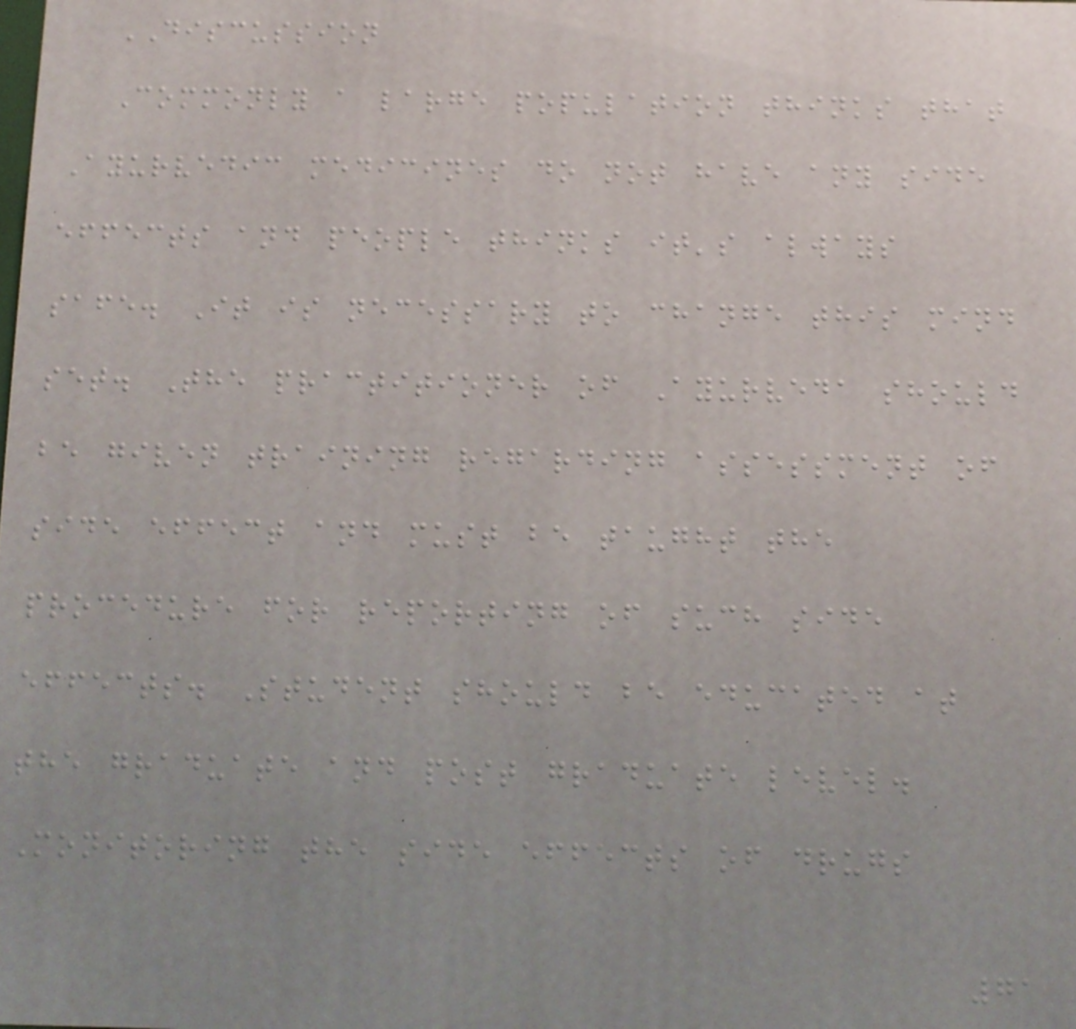DISCUSSION
Commonly a large population thinks that
Ayurvedic medicines do not have any side
effects and people thinks it's always
safe. It is necessary to change this mind
set. The practitioner of Ayurveda should
be given training regarding assessment of
side effect and must be taught the
procedure for reporting of such side
effects. Student should be educated at
the graduate and post graduate level.
Monitoring the side effects of drugs
71
